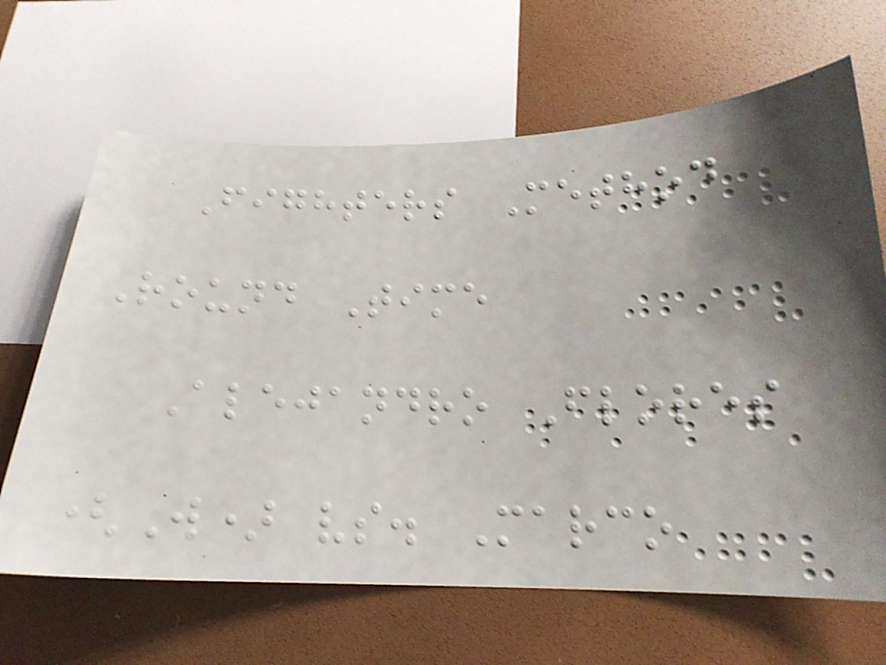Fighters Method
Round Time
Alejandro Flores
(W) vs. Marco
